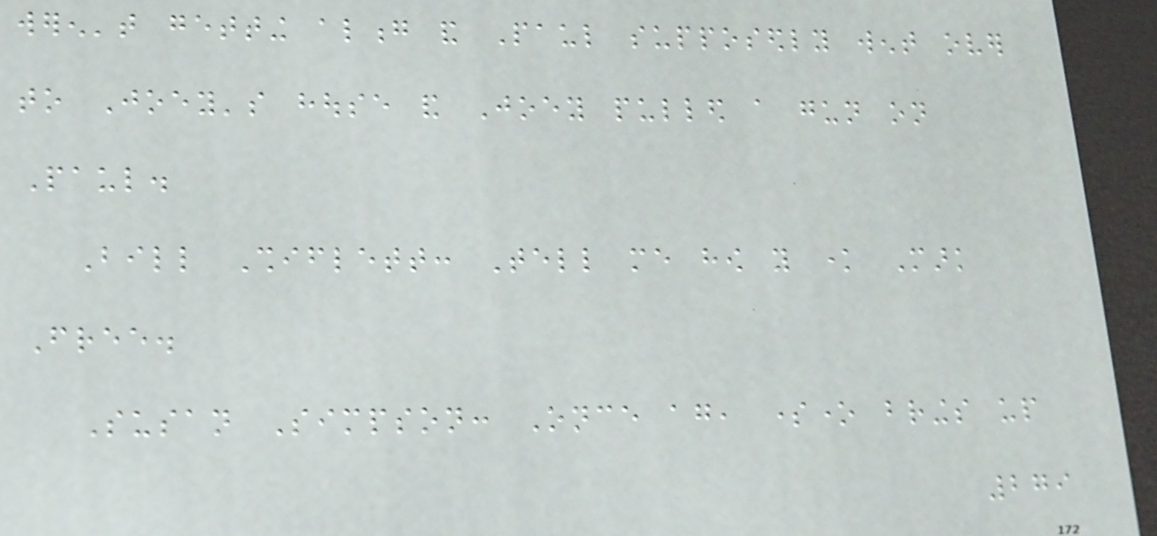weren't getting along and Paul supposedly went over
to Joey's house and Joey pulled a gun on
Paul.
Bill Shiflett: Tell me how you know Mark
Free.
Susan Simpson: Once again, someone brings up
279
